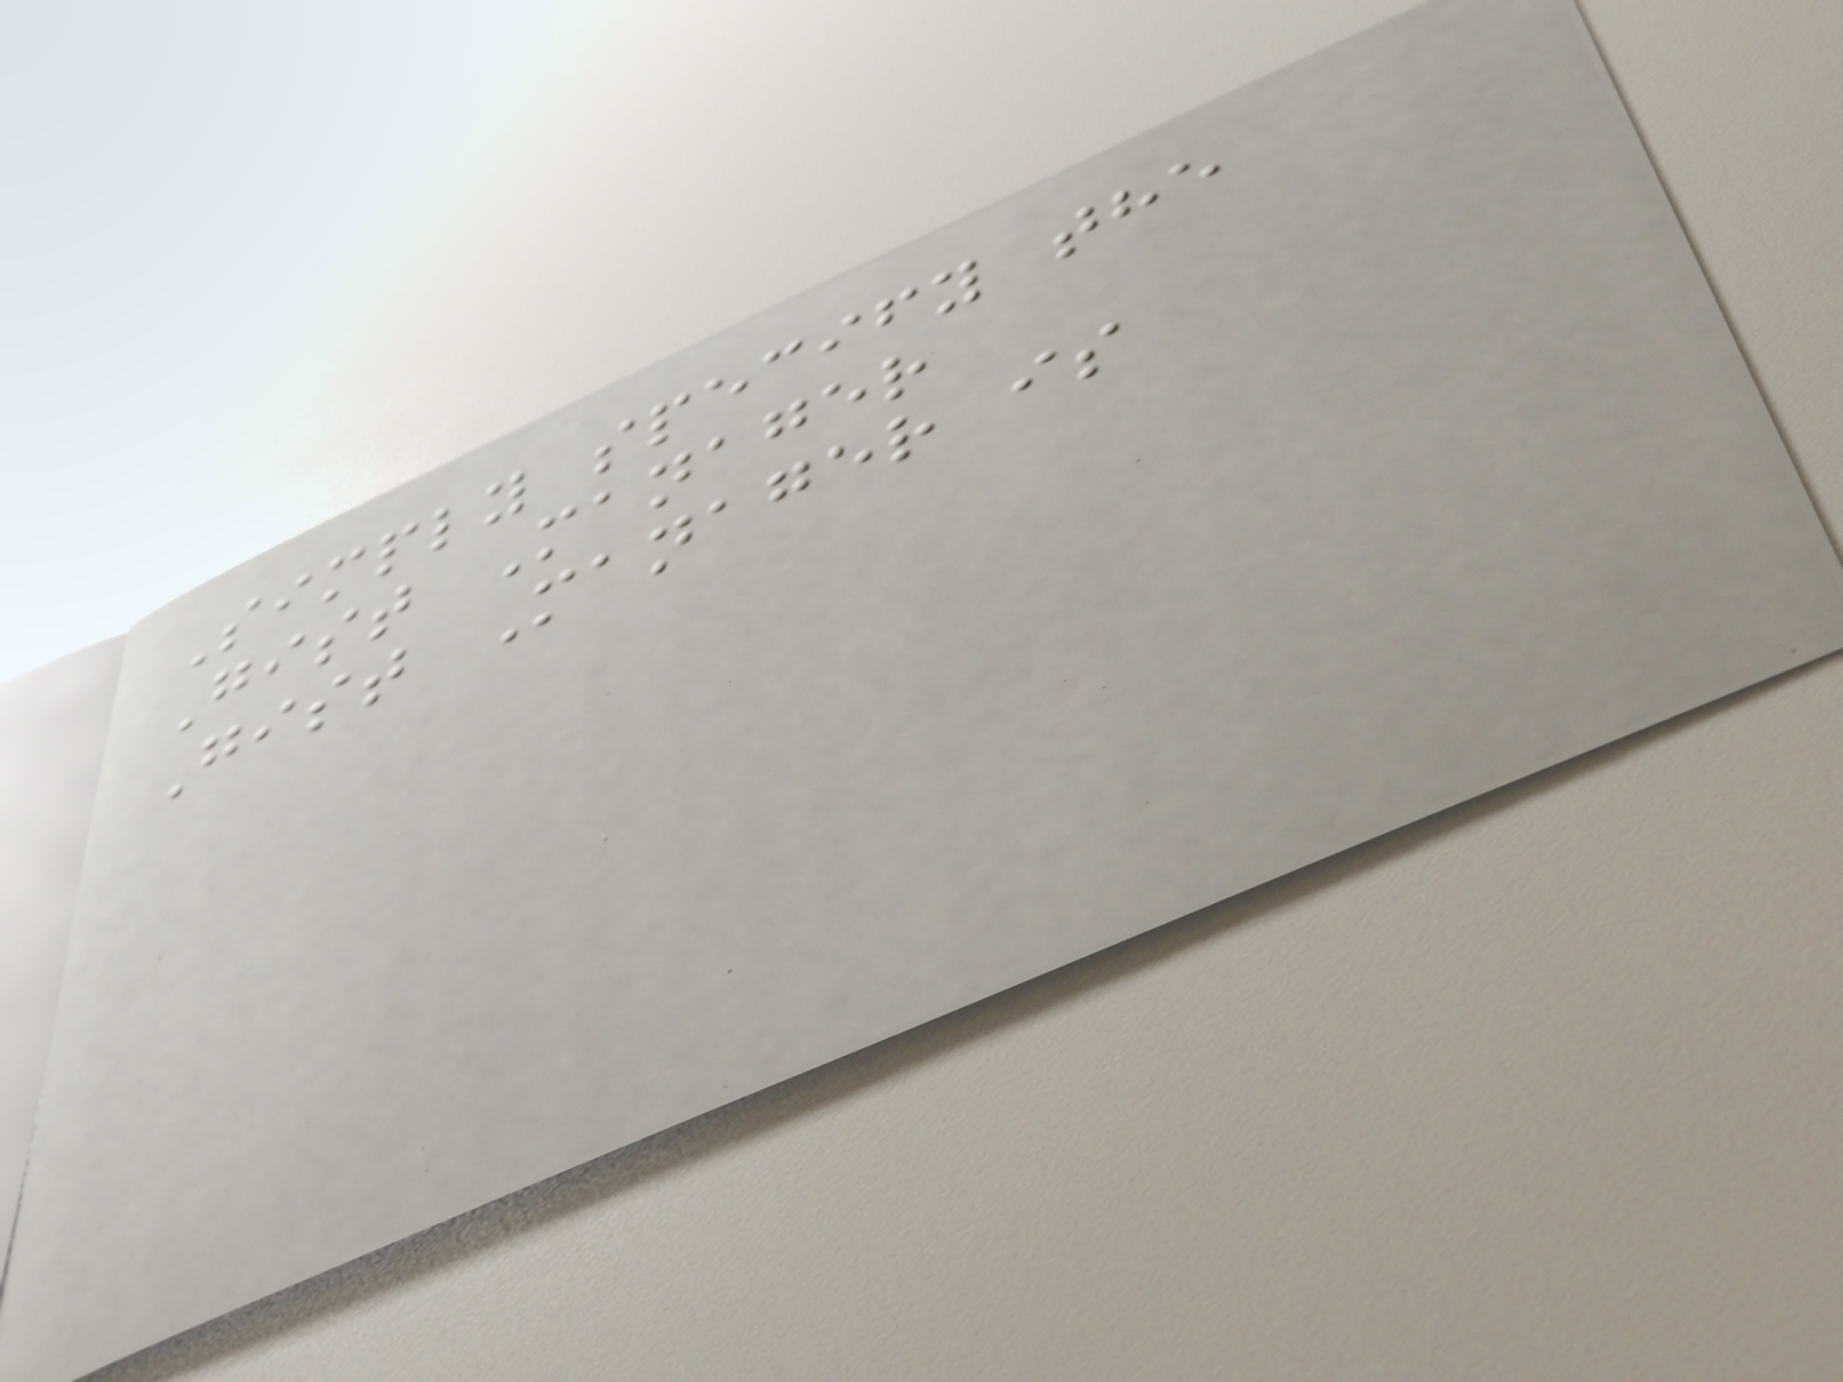Simply specify the
Gist Manager
Gist Manager is
